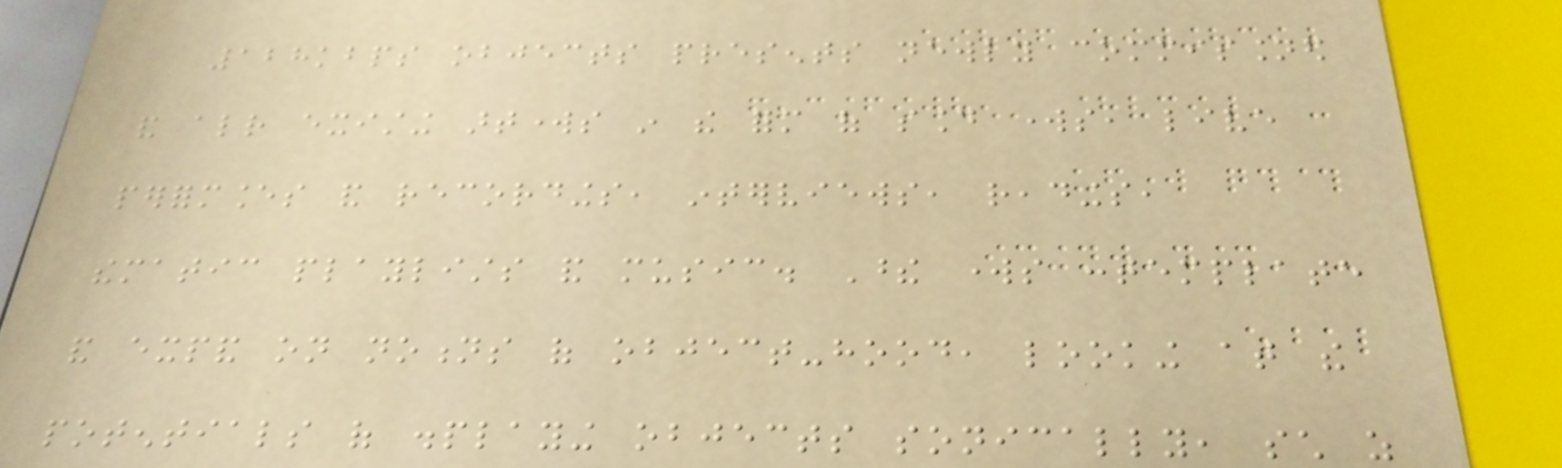128kbps objects presents newly commissioned
and already existing artworks in the form of sound works, live
performances and recordings, interviews, readings,
thematic playlists and music. These works contemplate
and expand on notions of object-hood, looking at the
potentials of displaying objects sonically, such as
